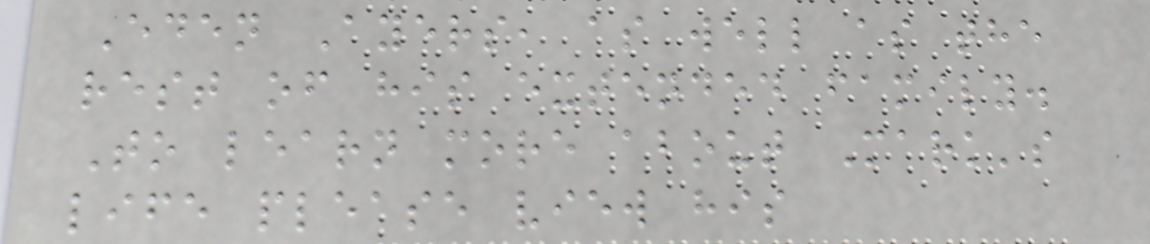Eden Ayers, as well as the
rest of his extended family.
To learn more about Mark's
life please view his
